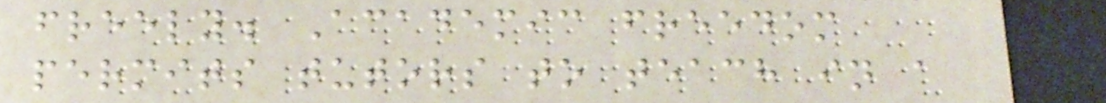freely. Academic freedom
permits tutors to teach in a
